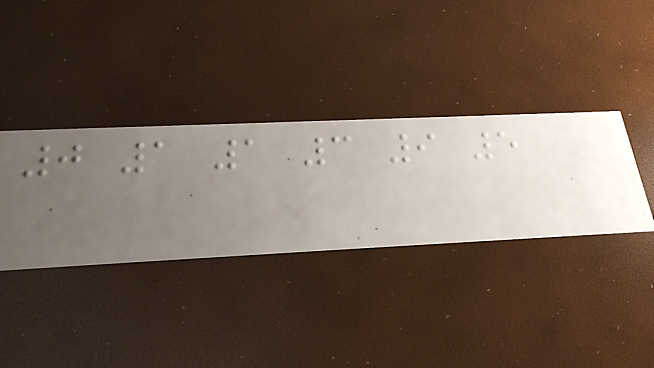0 1 1 3 9 5
